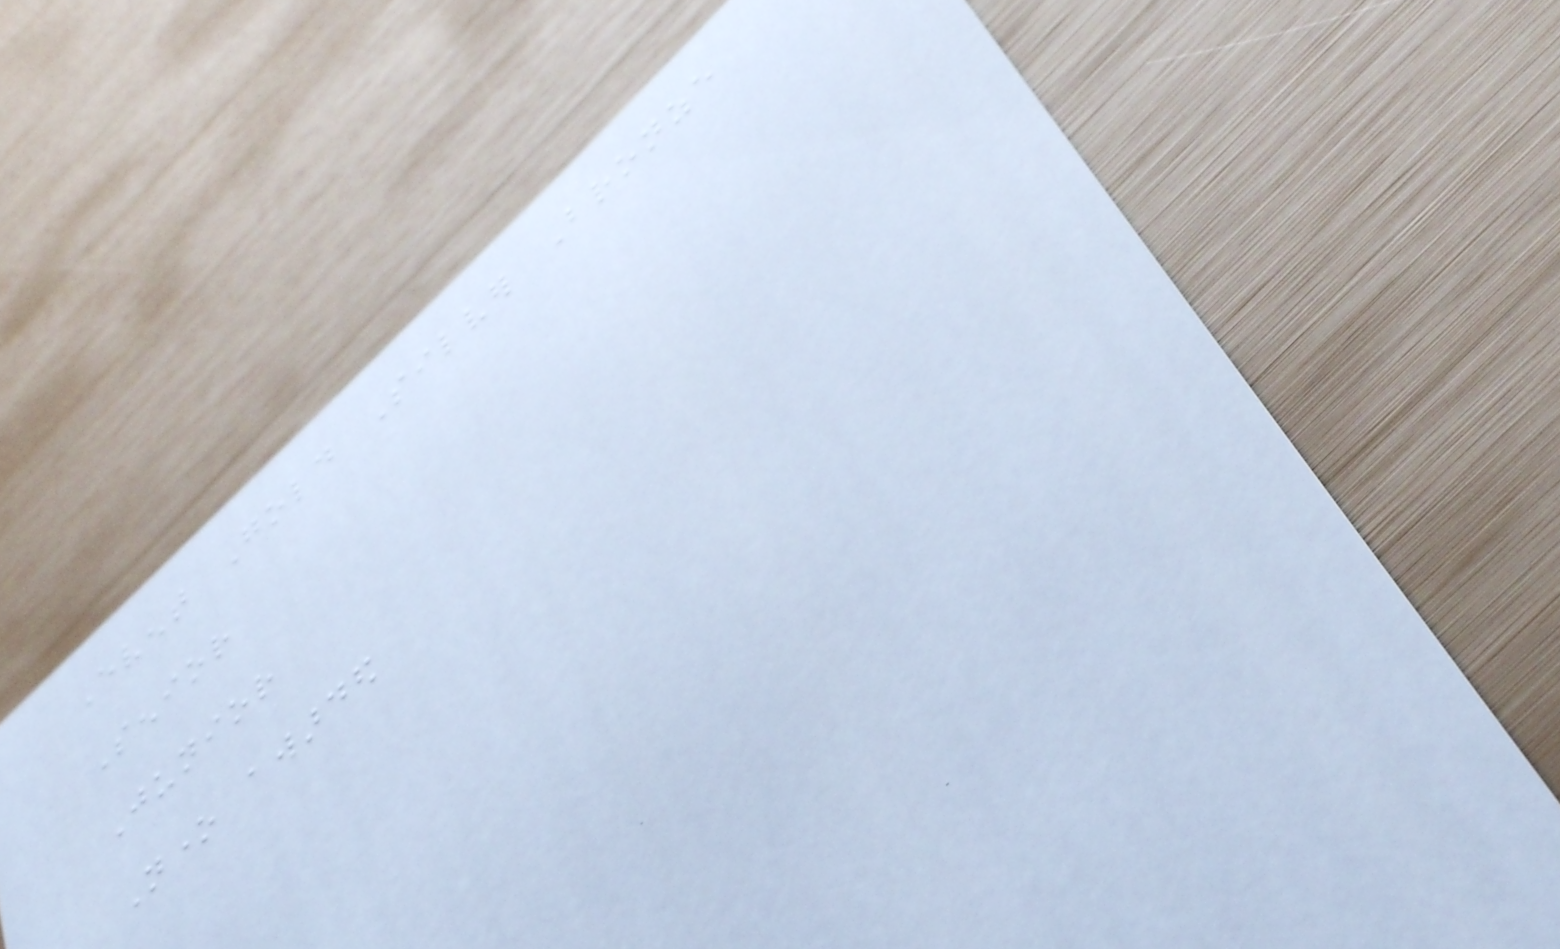Event Gold Silver Bronze
Senior
Junior
None awarded
